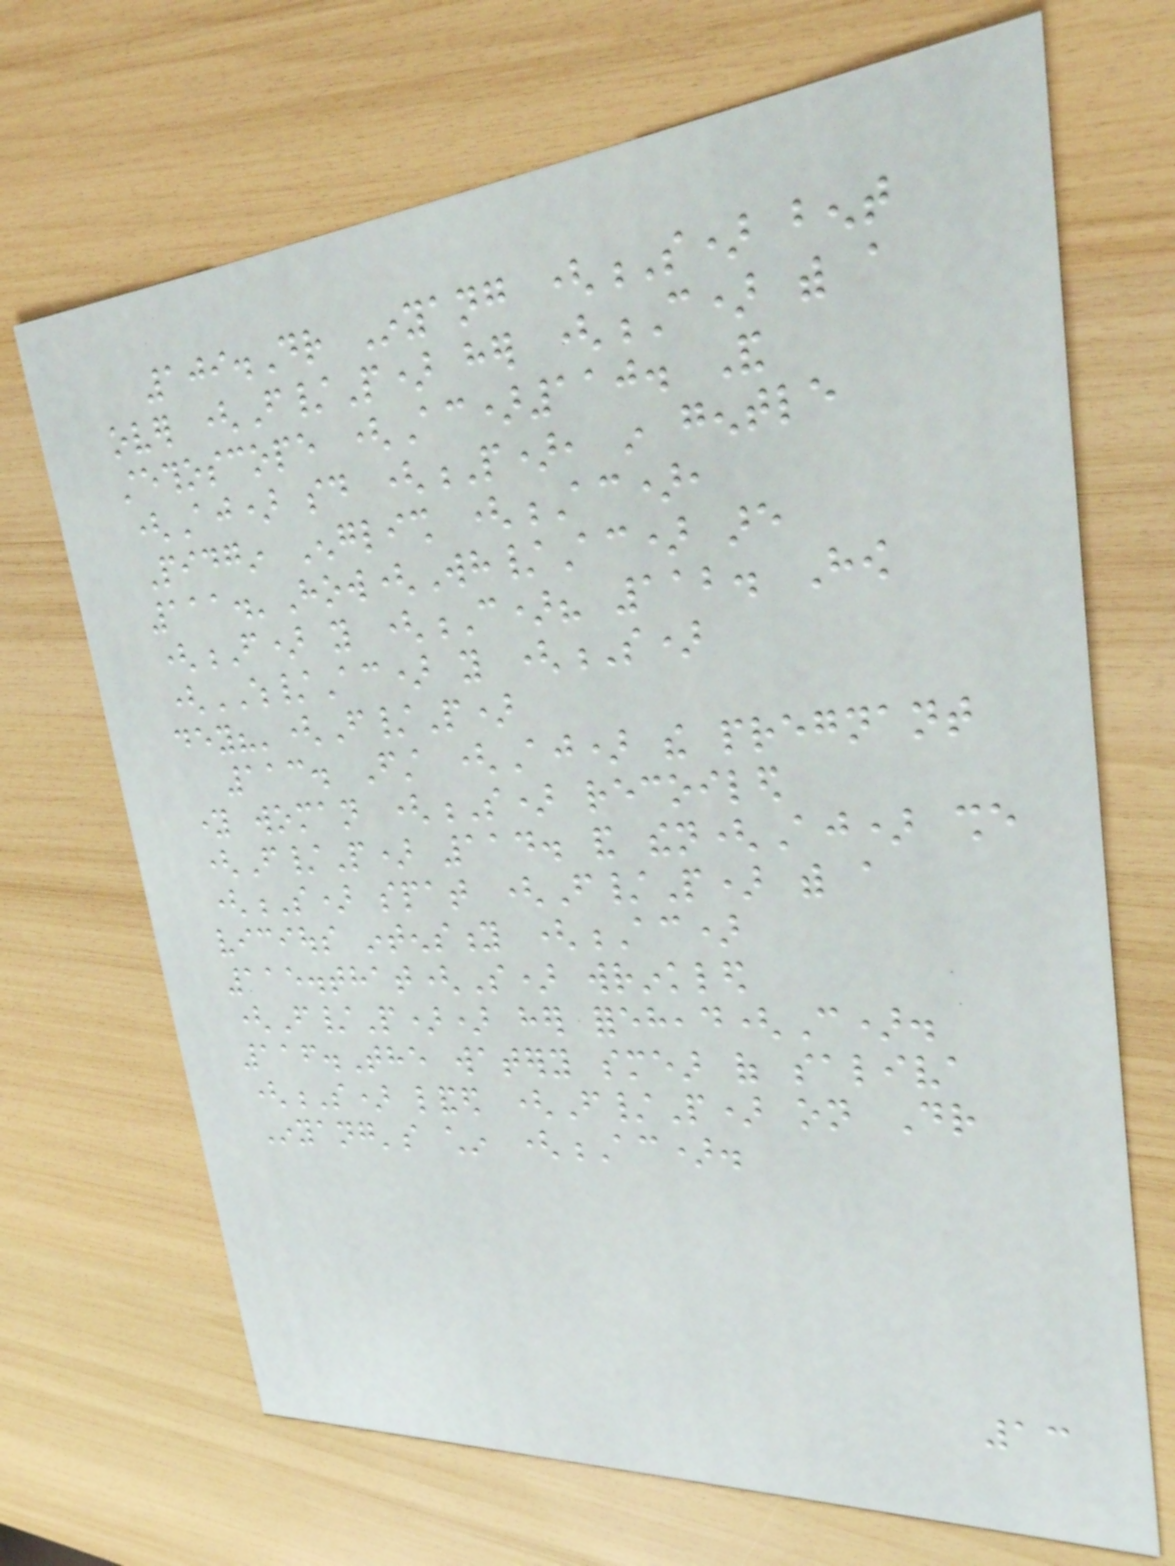109.Dr Inyang (S) bent
over (F/P) her (C) with a
stethoscope (Ac)110. And
(Aj) said (P), in gentle
Pidgin English (Ac),
111.'How(Wh/Ac) are
(F) you (C)? 112. How
(WH/Ac) you (S)
dey?'(F/P)
113. First (Aj) the pregnant
young woman (S) recoiled
(F/P) 114. and then(Aj) she
(S) spat (F/P) with a
vicious intensity (Ac)
115.that(S) wrinkled
(F/P)) her forehead(C).
116.The watery smear of saliva
(S) landed (F/P) on Dr
Inyang's chin (Ac).
13
